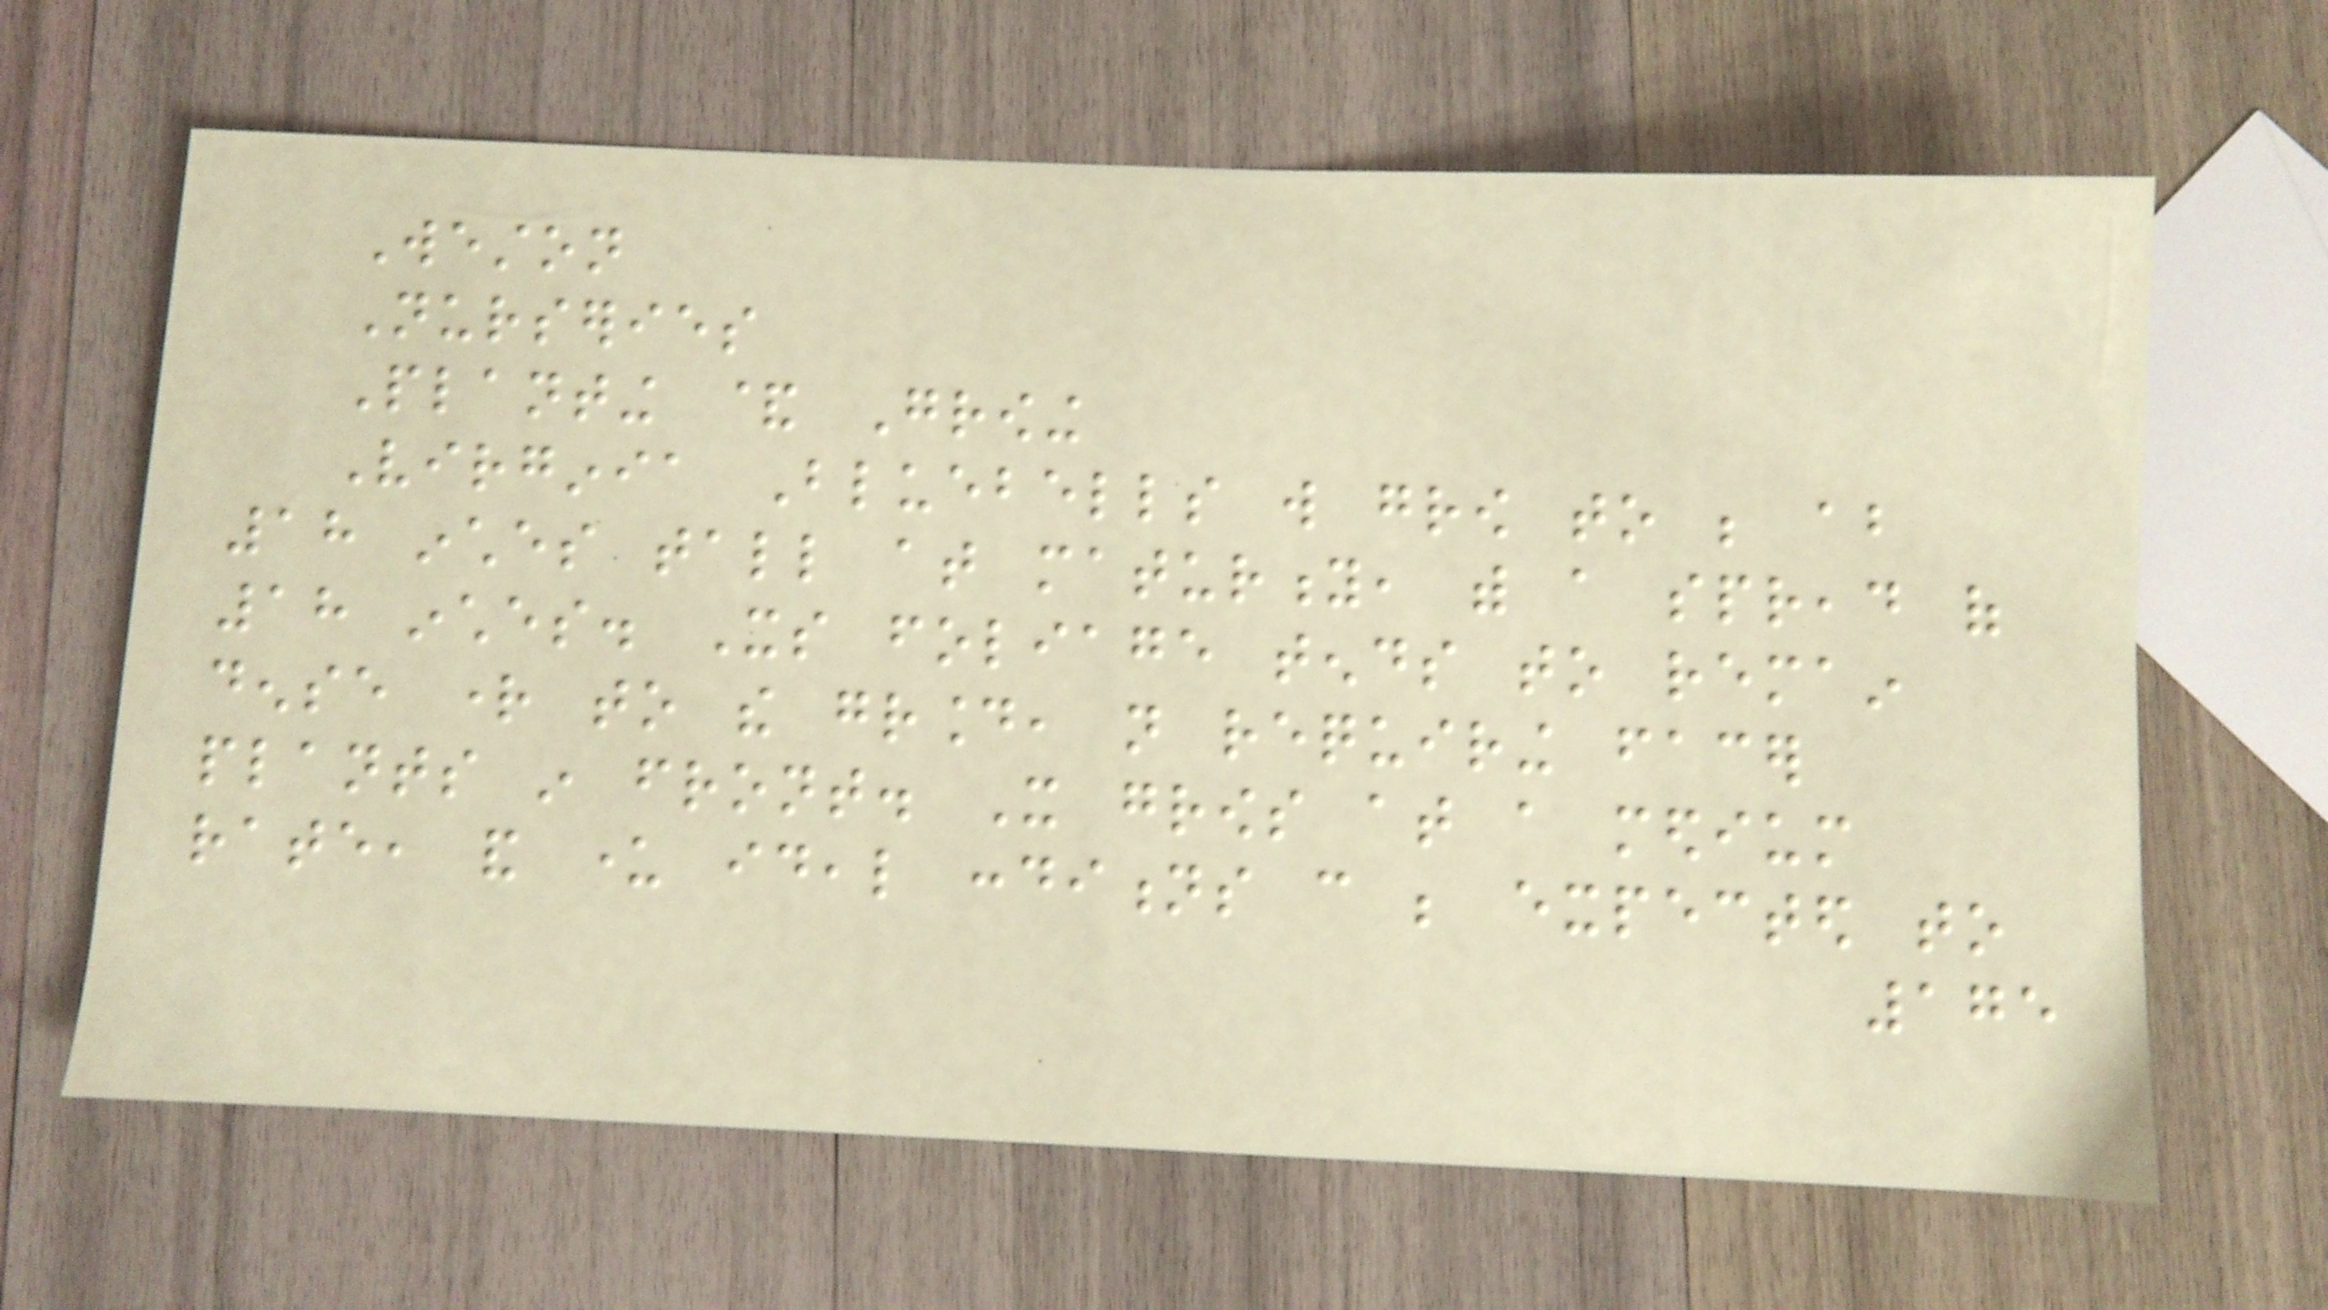Weston
Nurseries
Planting & Growing
Virginia Bluebells will grow to be about
18 inches tall at maturity, with a spread of
18 inches. Its foliage tends to remain
dense right to the ground, not requiring facer
plants in front. It grows at a medium
rate, and under ideal conditions can be expected to
175
